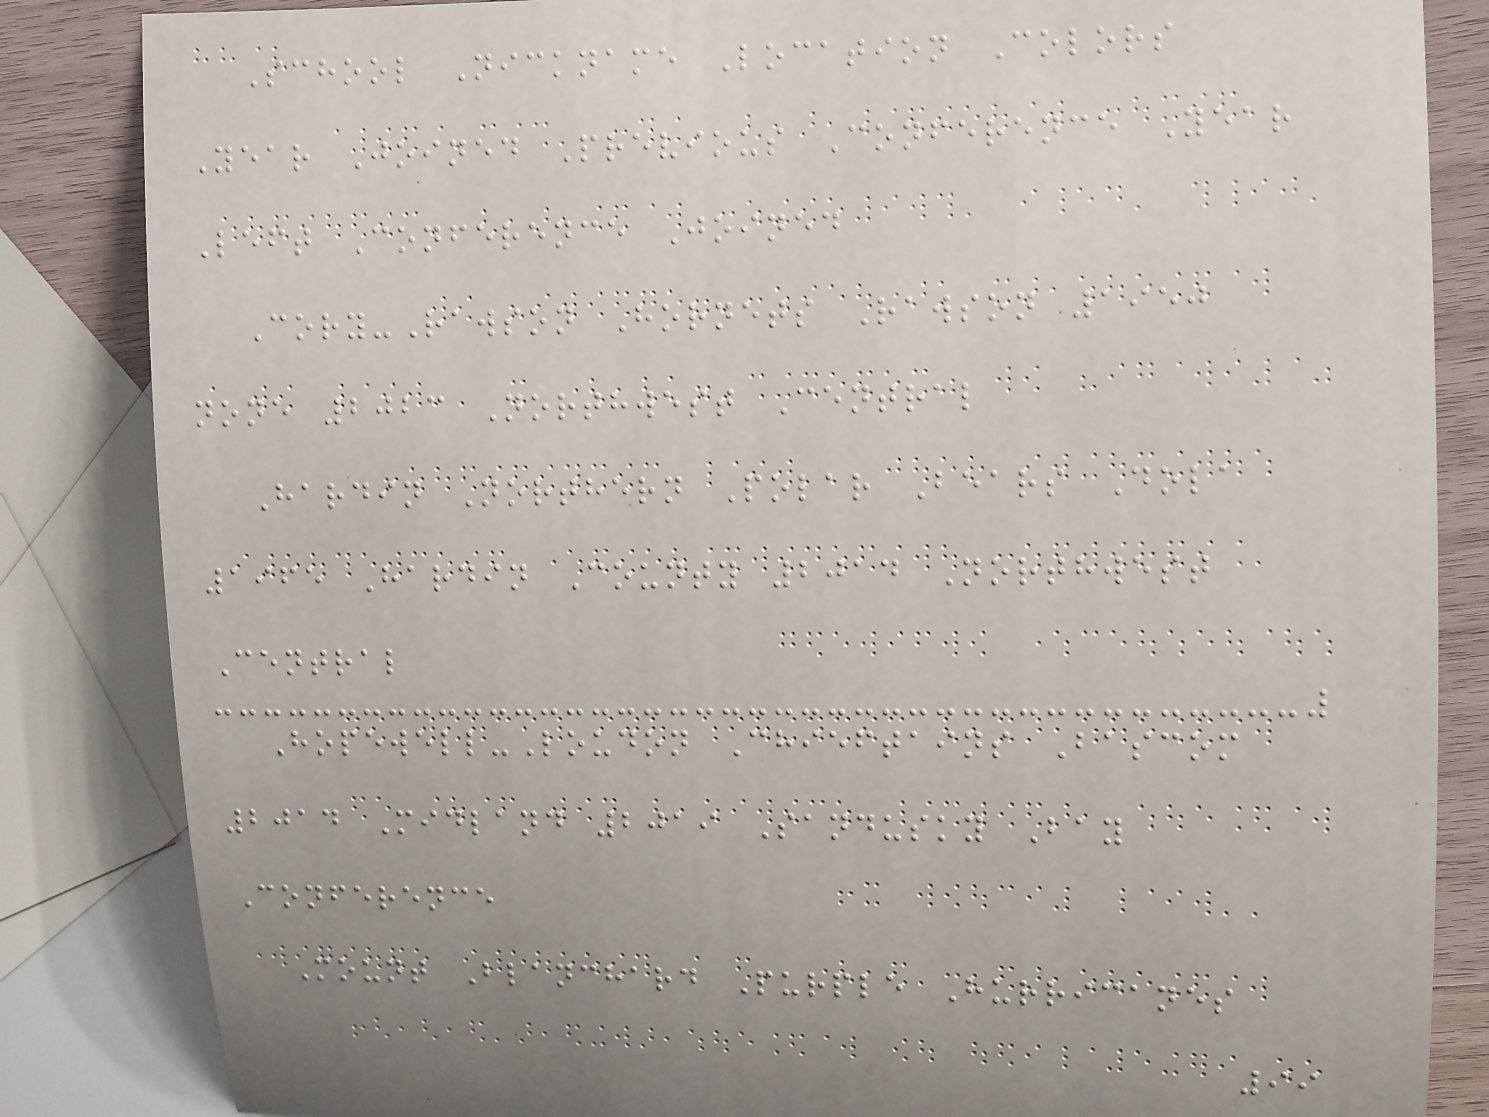School Nickname Location Colors
Year Joined Previous Conference Year
Left Conference Joined
Cory-Rawson Hornets Rawson 1950
none 2023 Northwest Central
Hardin Northern Polar Bears Dola
1965 Hardin County 2014 Northwest
Central
Hopewell-Loudon Chieftains Bascom
2014 Midland 2019 Sandusky Bay
Conference
Mount Blanchard Purple Hurricanes
99
